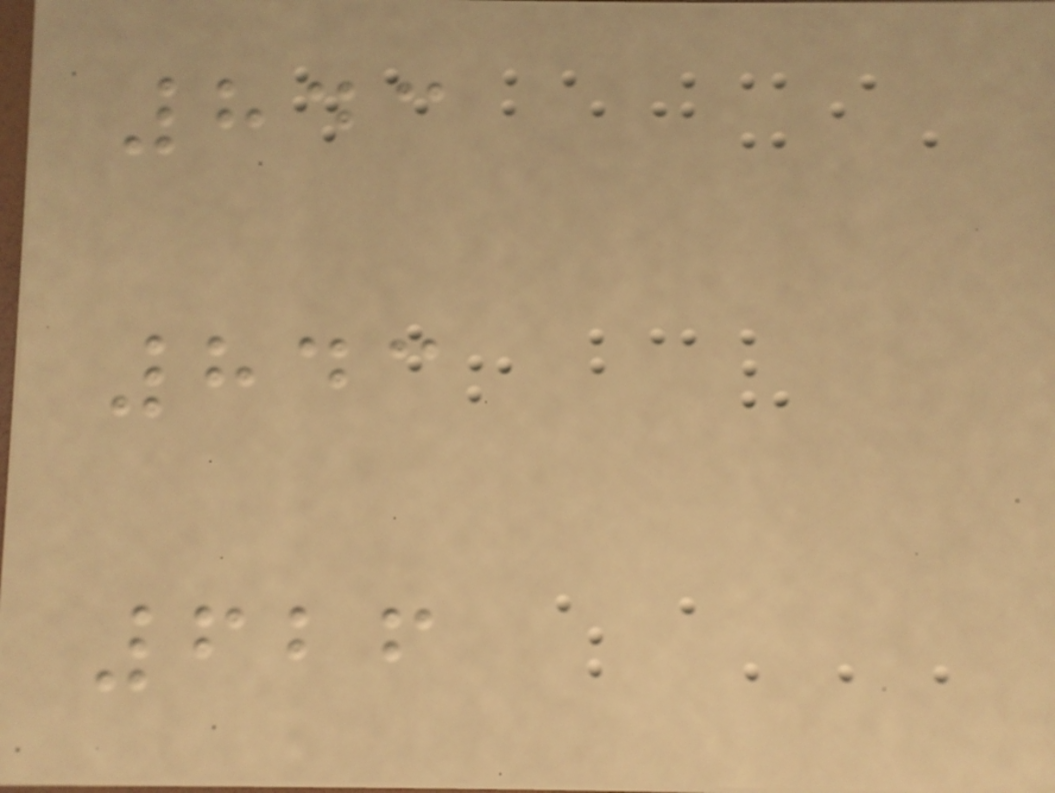843
843
626
